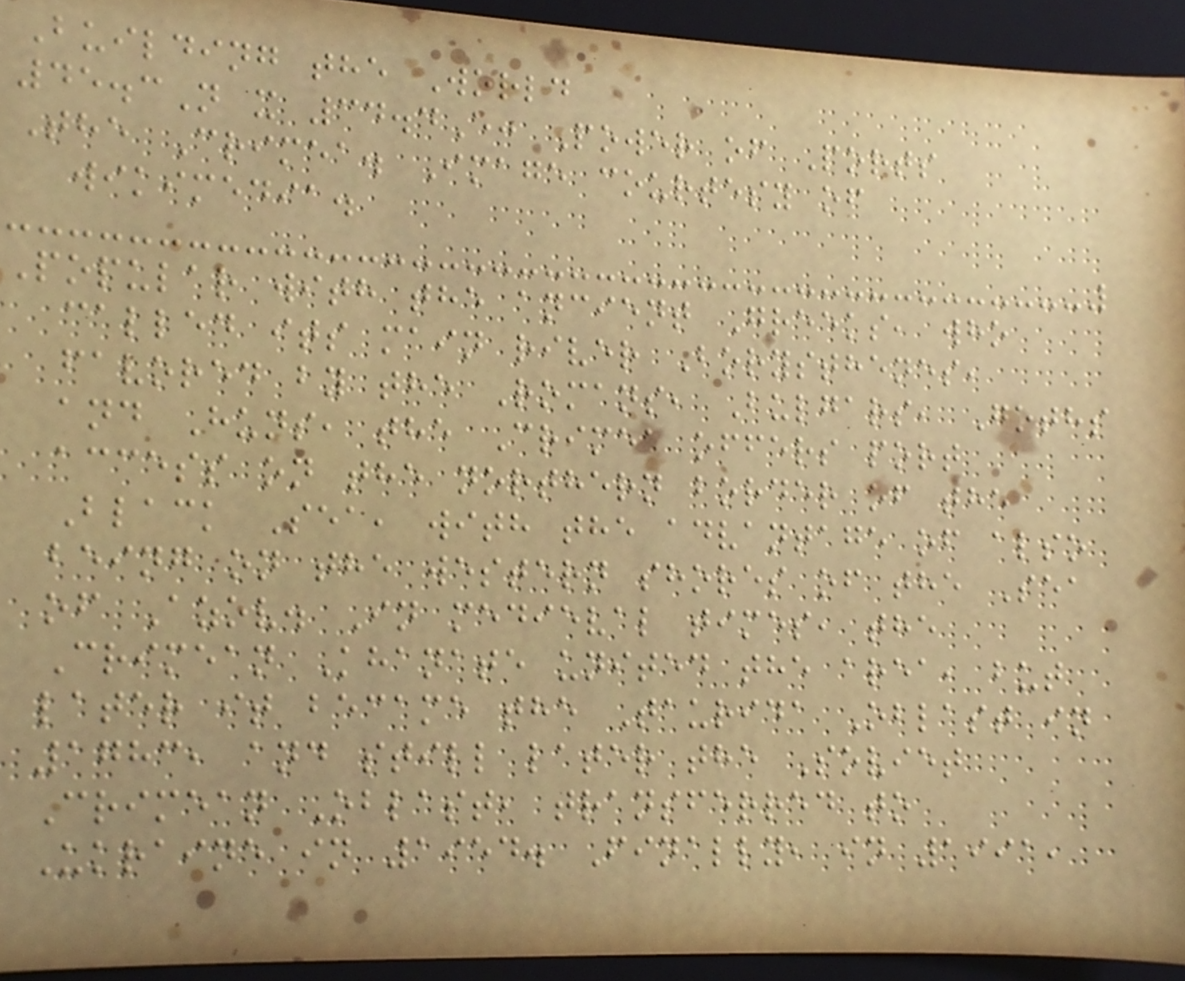Building the World
45.3N x 34.4E: Power of Ports
The Crimea. Image courtesy of
wikimedia.
Popular with the ancient Greeks, who
called its main river Borysthenes,
favored by the Romans, Bulgars, Goths
and Huns, the Crimea offers port
access on the northern border of the
Black Sea, with the advantage of also
being on the western shores of the Sea
of Azov. In medieval times, the
Crimean Khanate united the area, but
later it became the Taurida Oblast in
1783, and still later the Soviet
Crimean Oblast, transferred to
Ukraine in 1954. Finally, in 1991,
